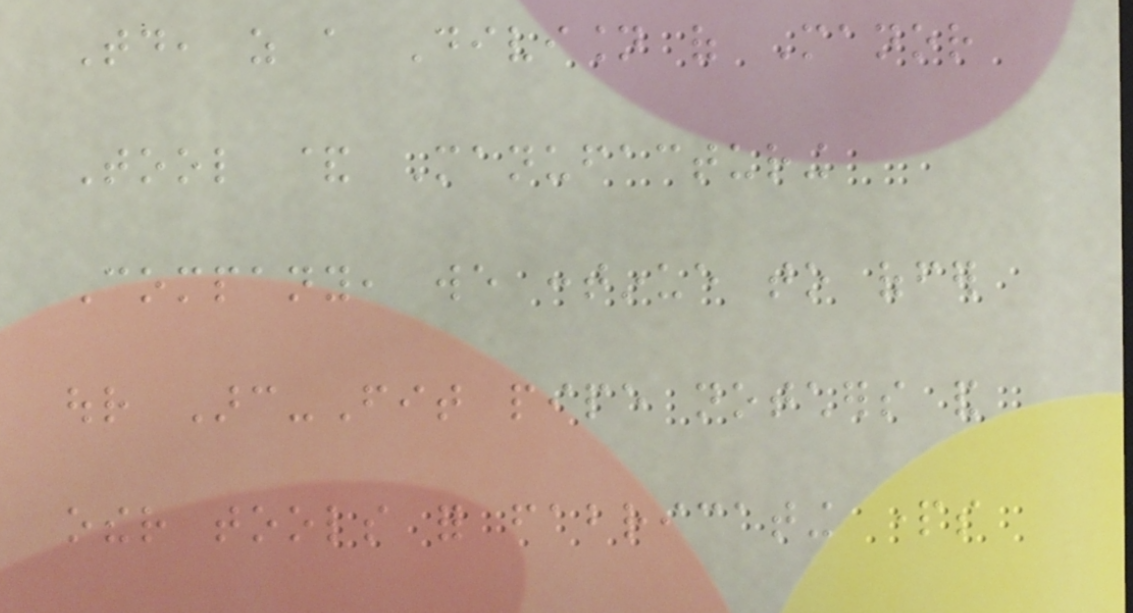Today, as a Division of Manor
Tool & Manufacturing
Company, we continue to offer
our Arc-Fit pipe notchers and
other tools for fabricating parts
